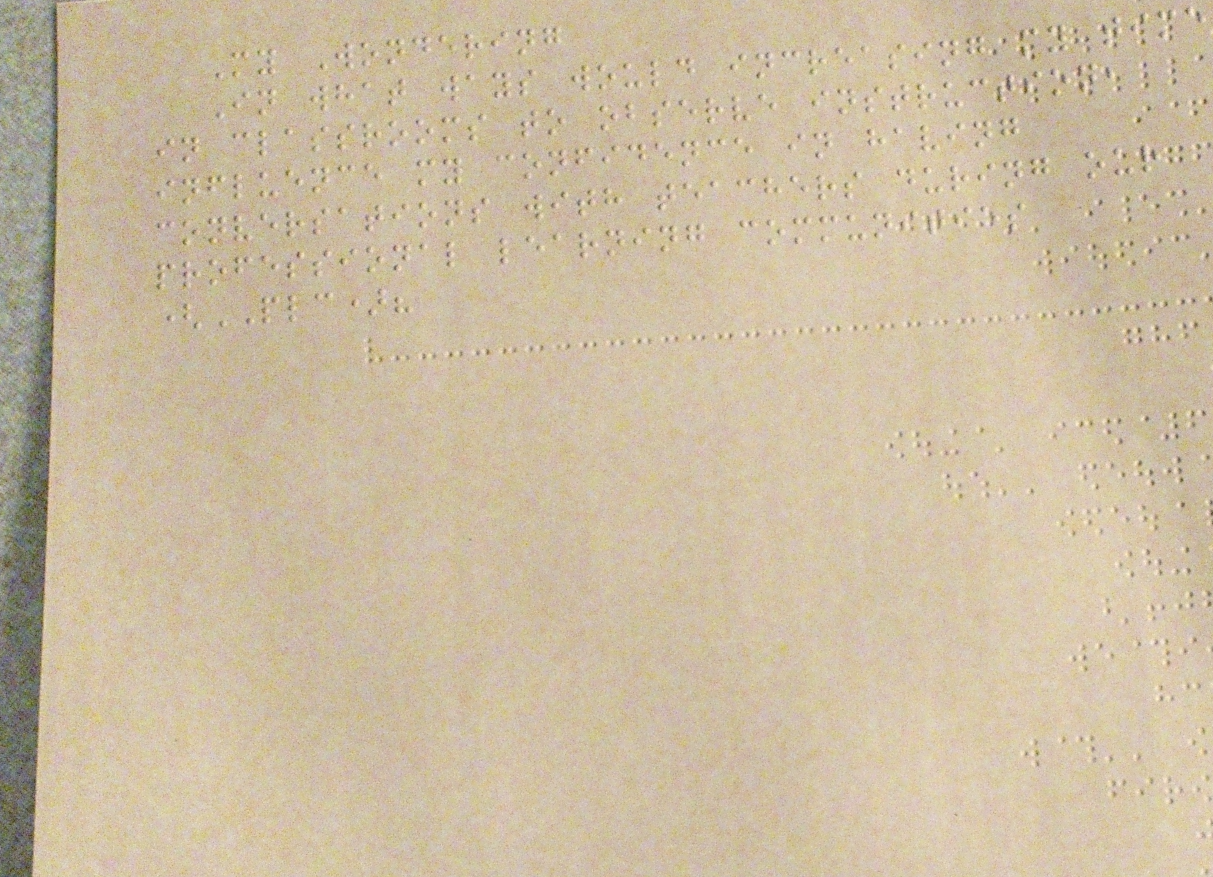My Wondering
In what ways would increasing my time
in classrooms to observe instruction,
influence my confidence in having
conversations with teachers during our
professional learning communities
(PLC)?
